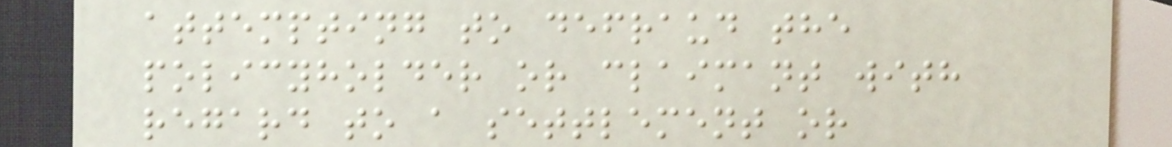attempting to defraud the
policyholder or claimant with
regard to a settlement or
